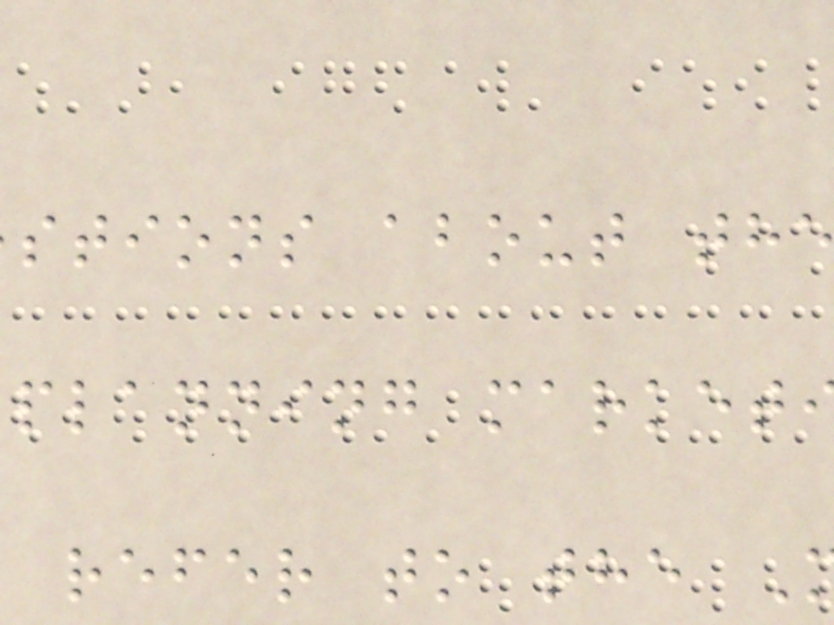stions about th
planning market
refer to the
